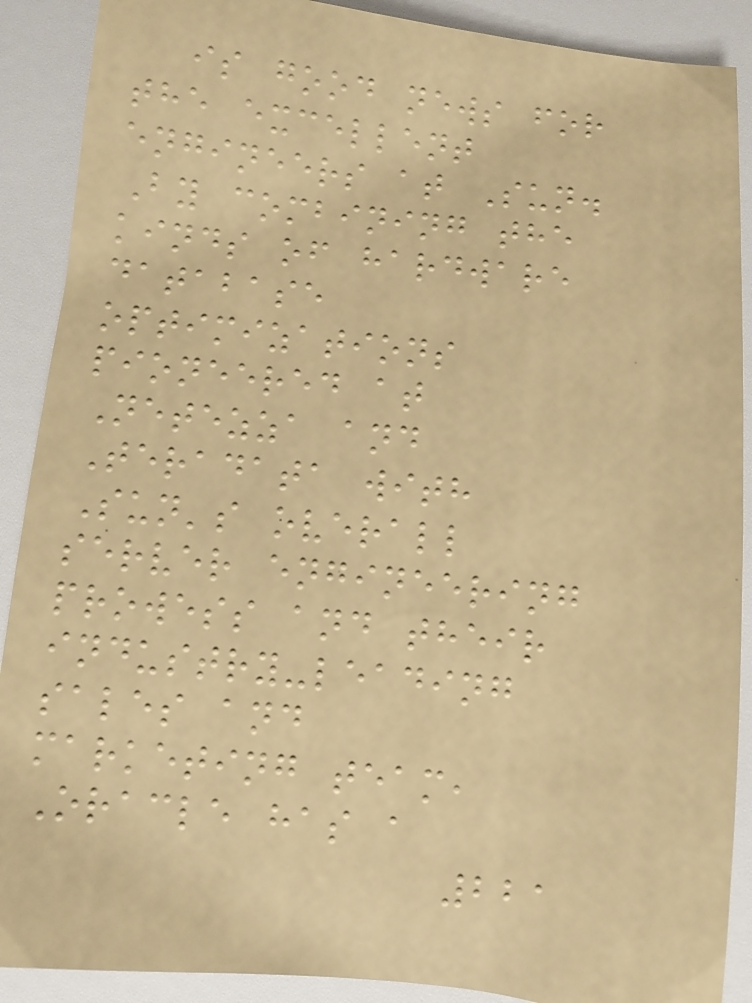is good news for
the excellent
engineers at Sun.
By combining the
kinds of hardware
database
optimizations
pioneered at
Netezza and
Teradata with
Sun's overall
server engineering
prowess and their
industry-leading
sales and
marketing team,
Oracle has a
221
